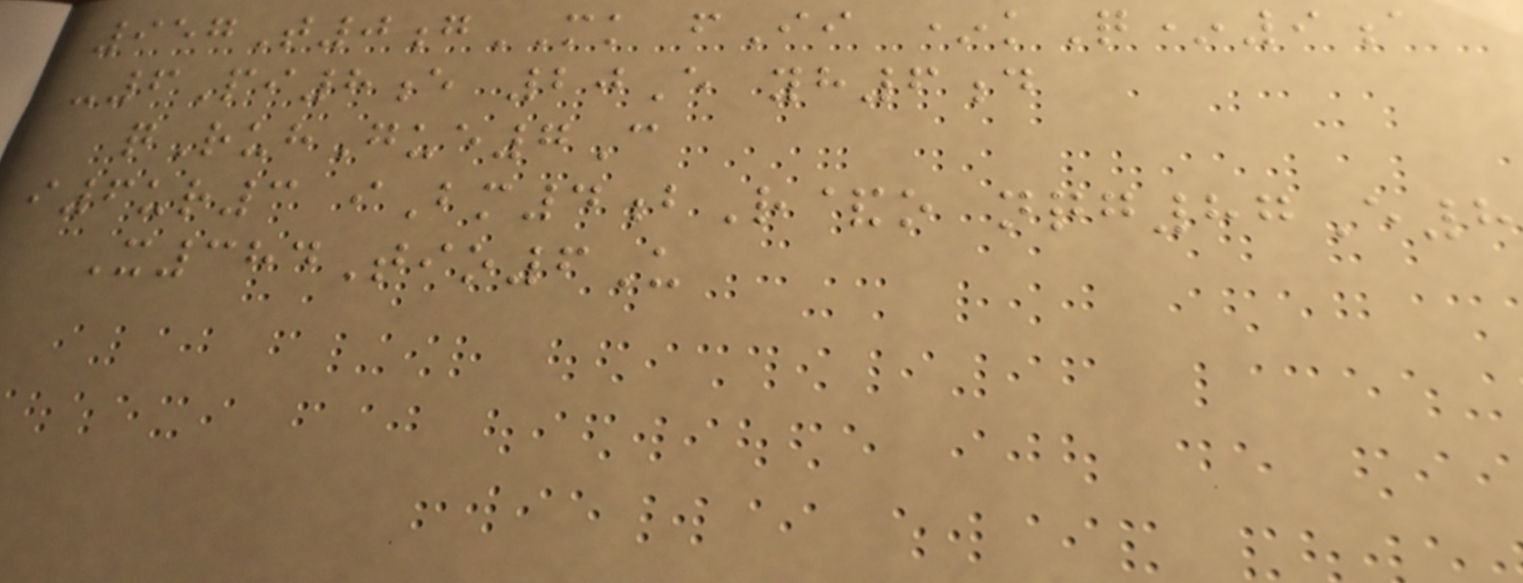957T0gMK fIi *kQ*9a
-6Pi8e 20E yh6d
qRuhGue7C
i6ur3 iBm4bR&o nqg87E8
X384Tio6U
